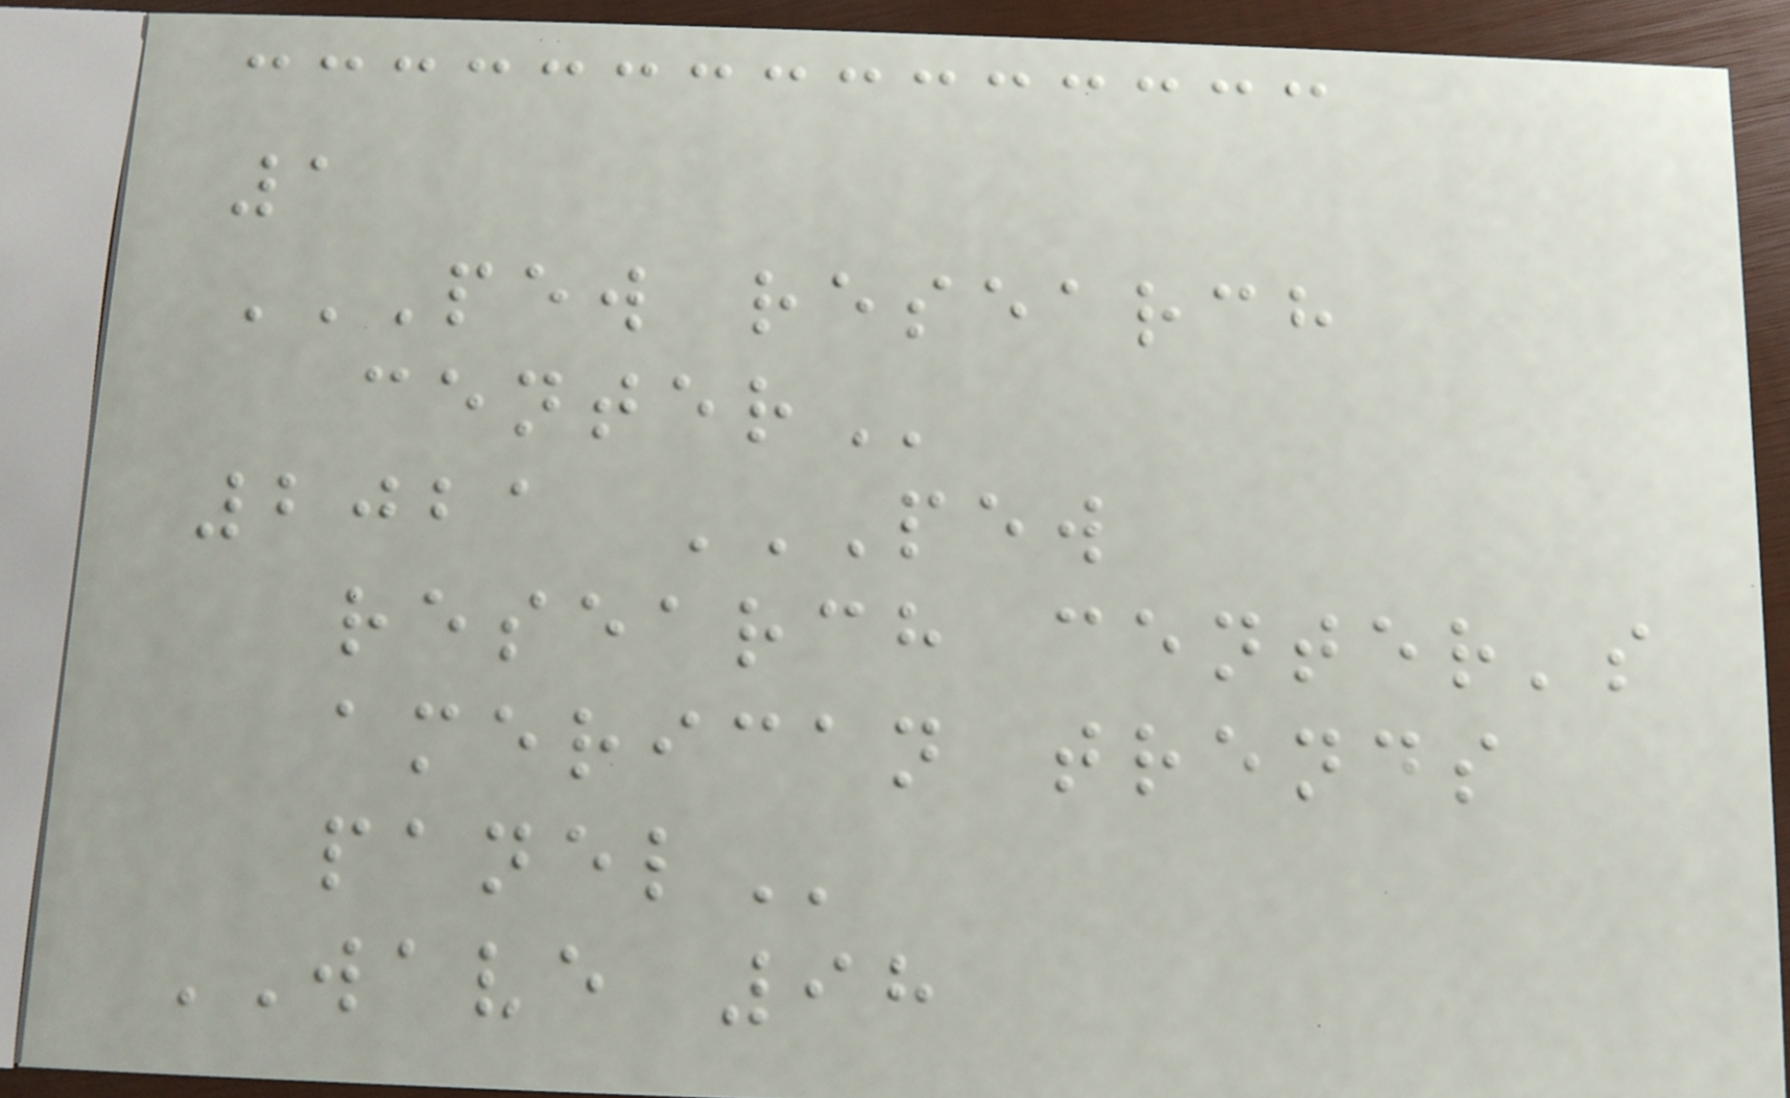1
PEW RESEARCH
CENTER
2021 PEW
RESEARCH CENTER'S
AMERICAN TRENDS
PANEL
WAVE 98
